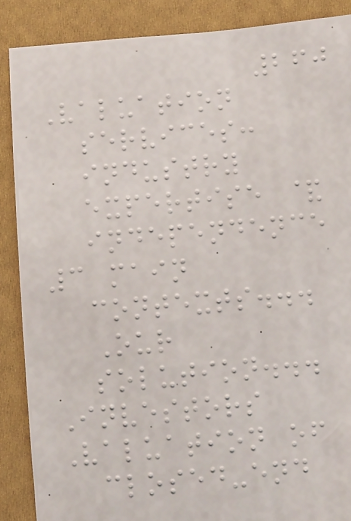260
Valuation
services:
industry
expertise &
independence
3 main
contexts...
Our
solution...
Investors
Valuation of
closed-end
